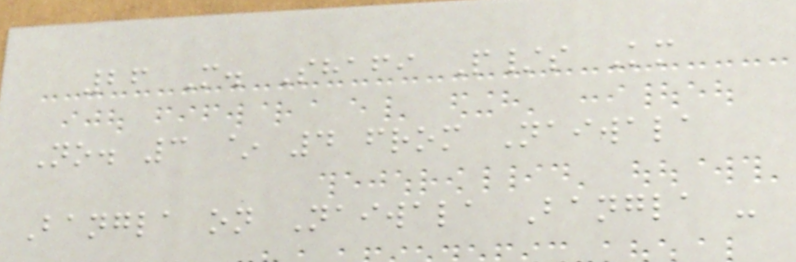26 M. Shafi P/s Km
No. 3 ~ 4 from Naiwala
Bangla on Naiwala Bangla -
